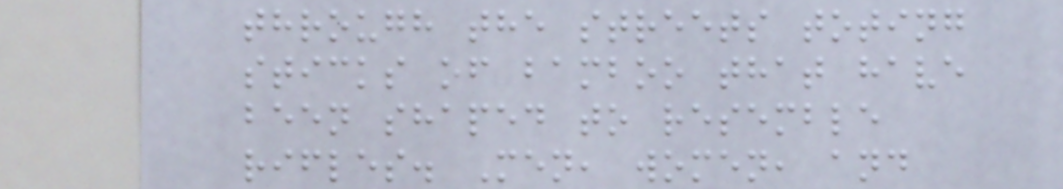through the streets toting
sticks of bamboo that have
been shaped to resemble
rifles. Men, women, and
